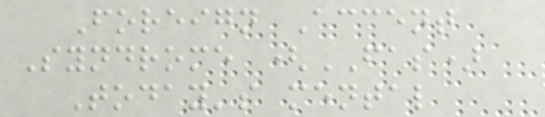Foreign Accent
Syndrome (FAS)
Today's mental
